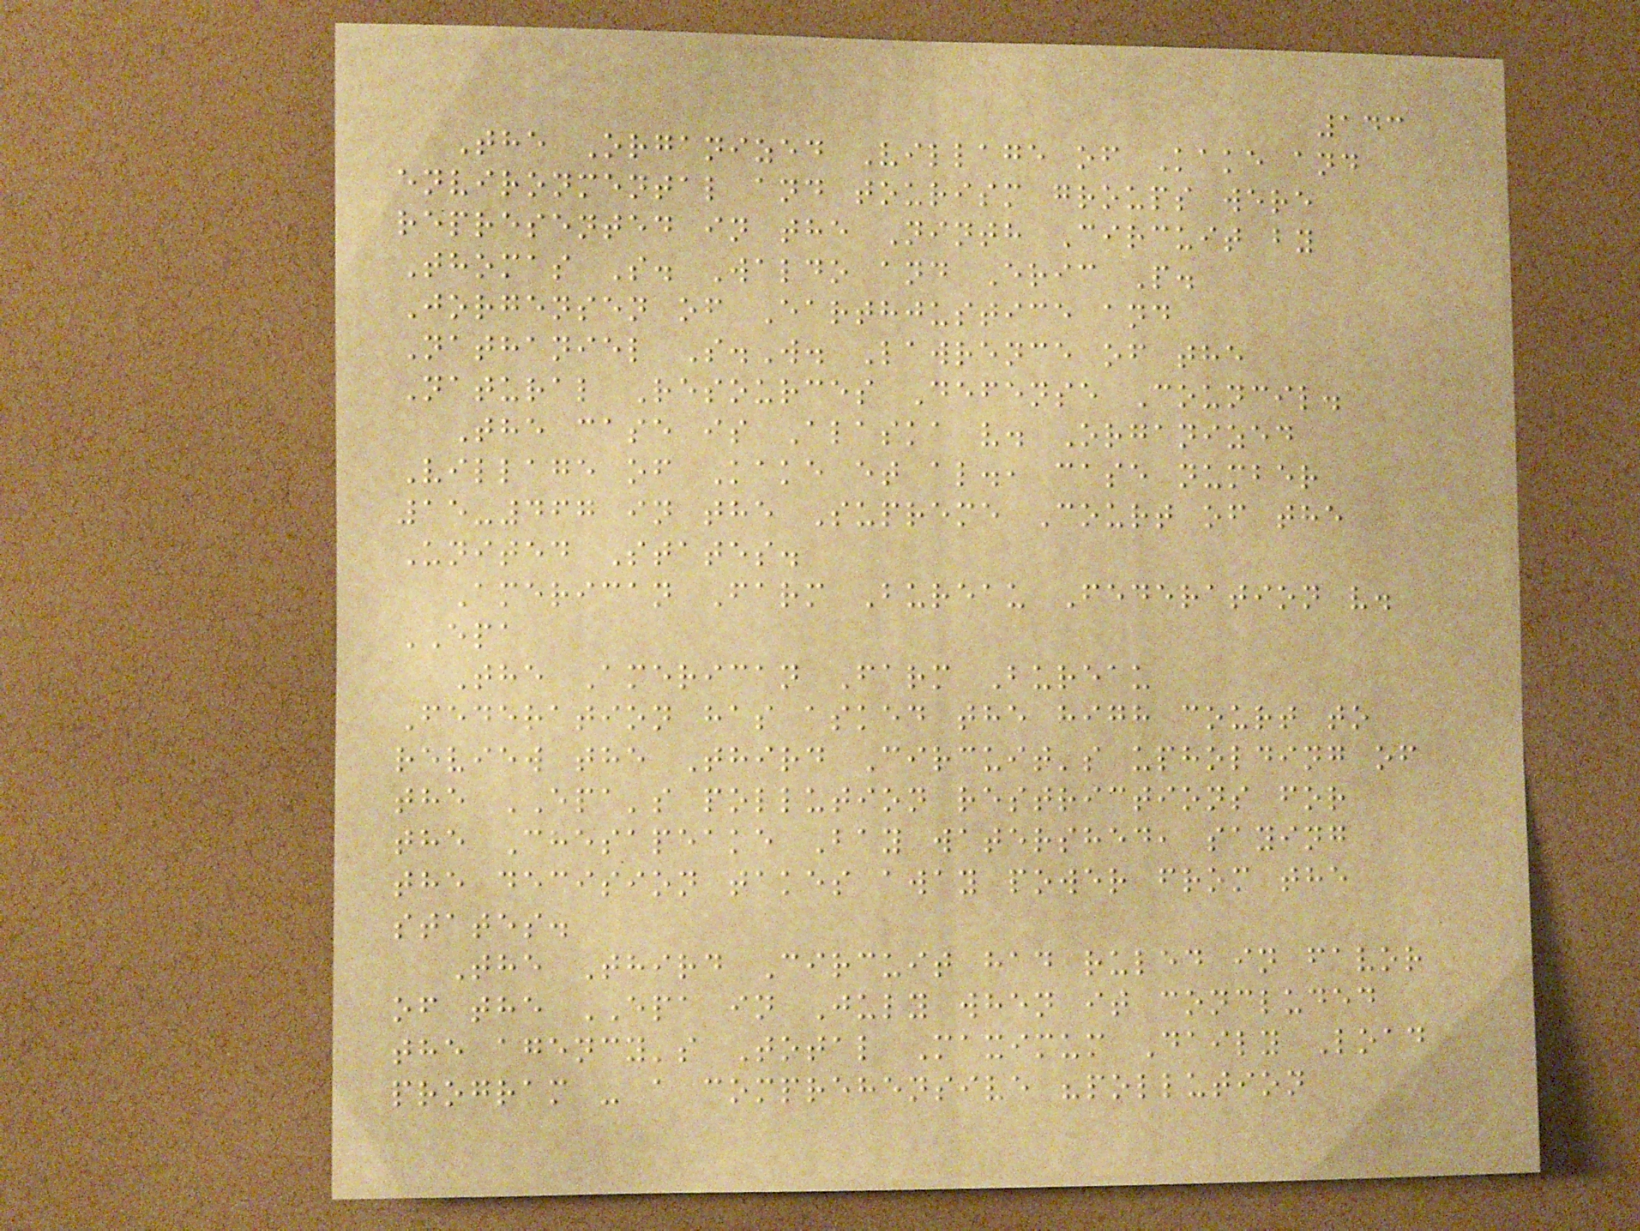143
The Organized Village of Kake and
environmental and tourism groups were
represented in the Ninth Circuit by
Thomas S. Waldo and Eric P.
Jorgensen of Earthjustice and
Nathaniel S.W. Lawrence of the
Natural Resources Defense Council.
The case is Alaska v. Organized
Village of Kake et al., case number
15-467 in the Supreme Court of the
United States.
American Farm Bureau Federation v.
EPA
The American Farm Bureau
Federation has asked the high court to
review the Third Circuit's upholding of
the EPA's pollution restrictions for
the Chesapeake Bay watershed, saying
the decision takes away power from the
states.
The Third Circuit had ruled in favor
of the EPA in July when it concluded
the agency's Total Maximum Daily Load
program - a comprehensive "pollution
